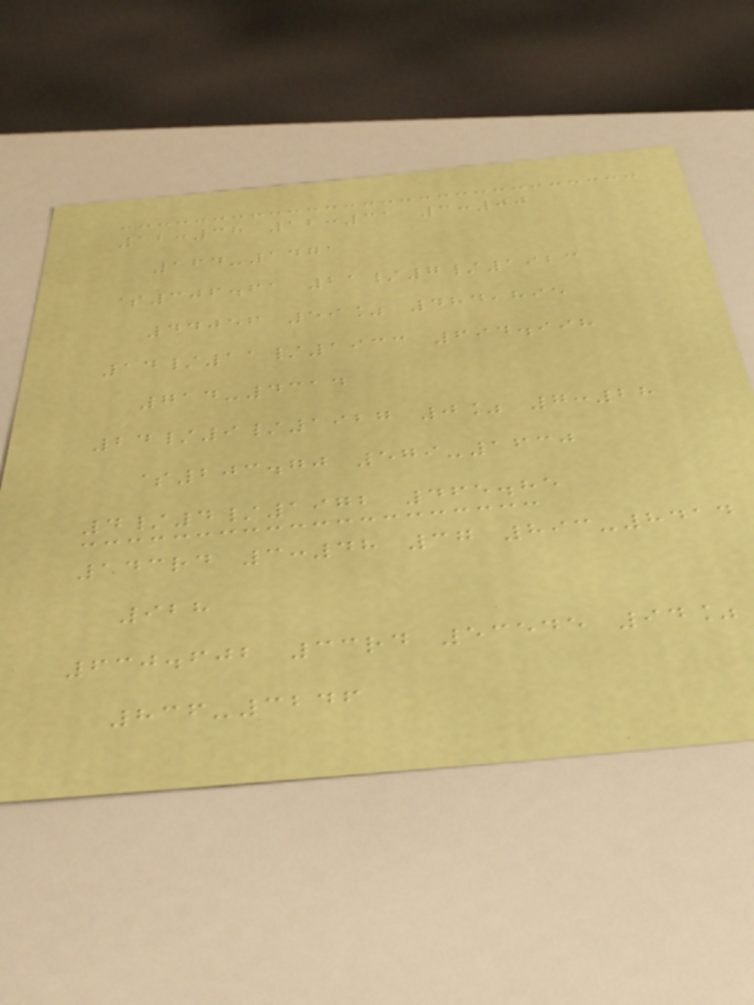12:38 12:31 3:00
164-1471
$306.61 21/7/1923
44056 59% 484,895
14/11/1933 694.998
714-4314
24/9/1927 0% 7:28
$203.70 579-1630
4/4/1972 465.85
143rd 3:48 37 893-8414
928
630.602 33rd 53545 94%
836-3246
